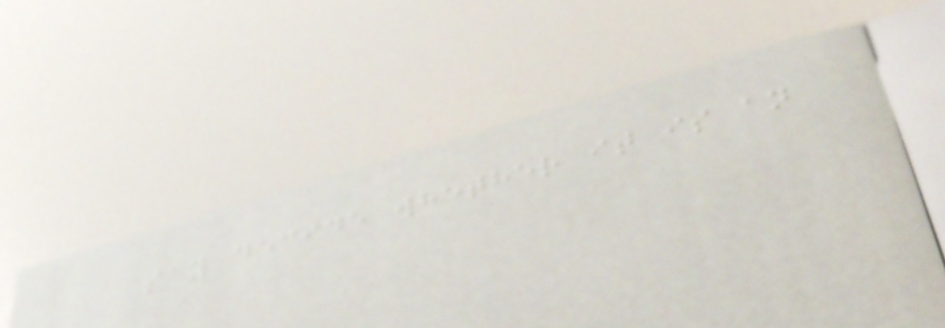say decide whether it is an
